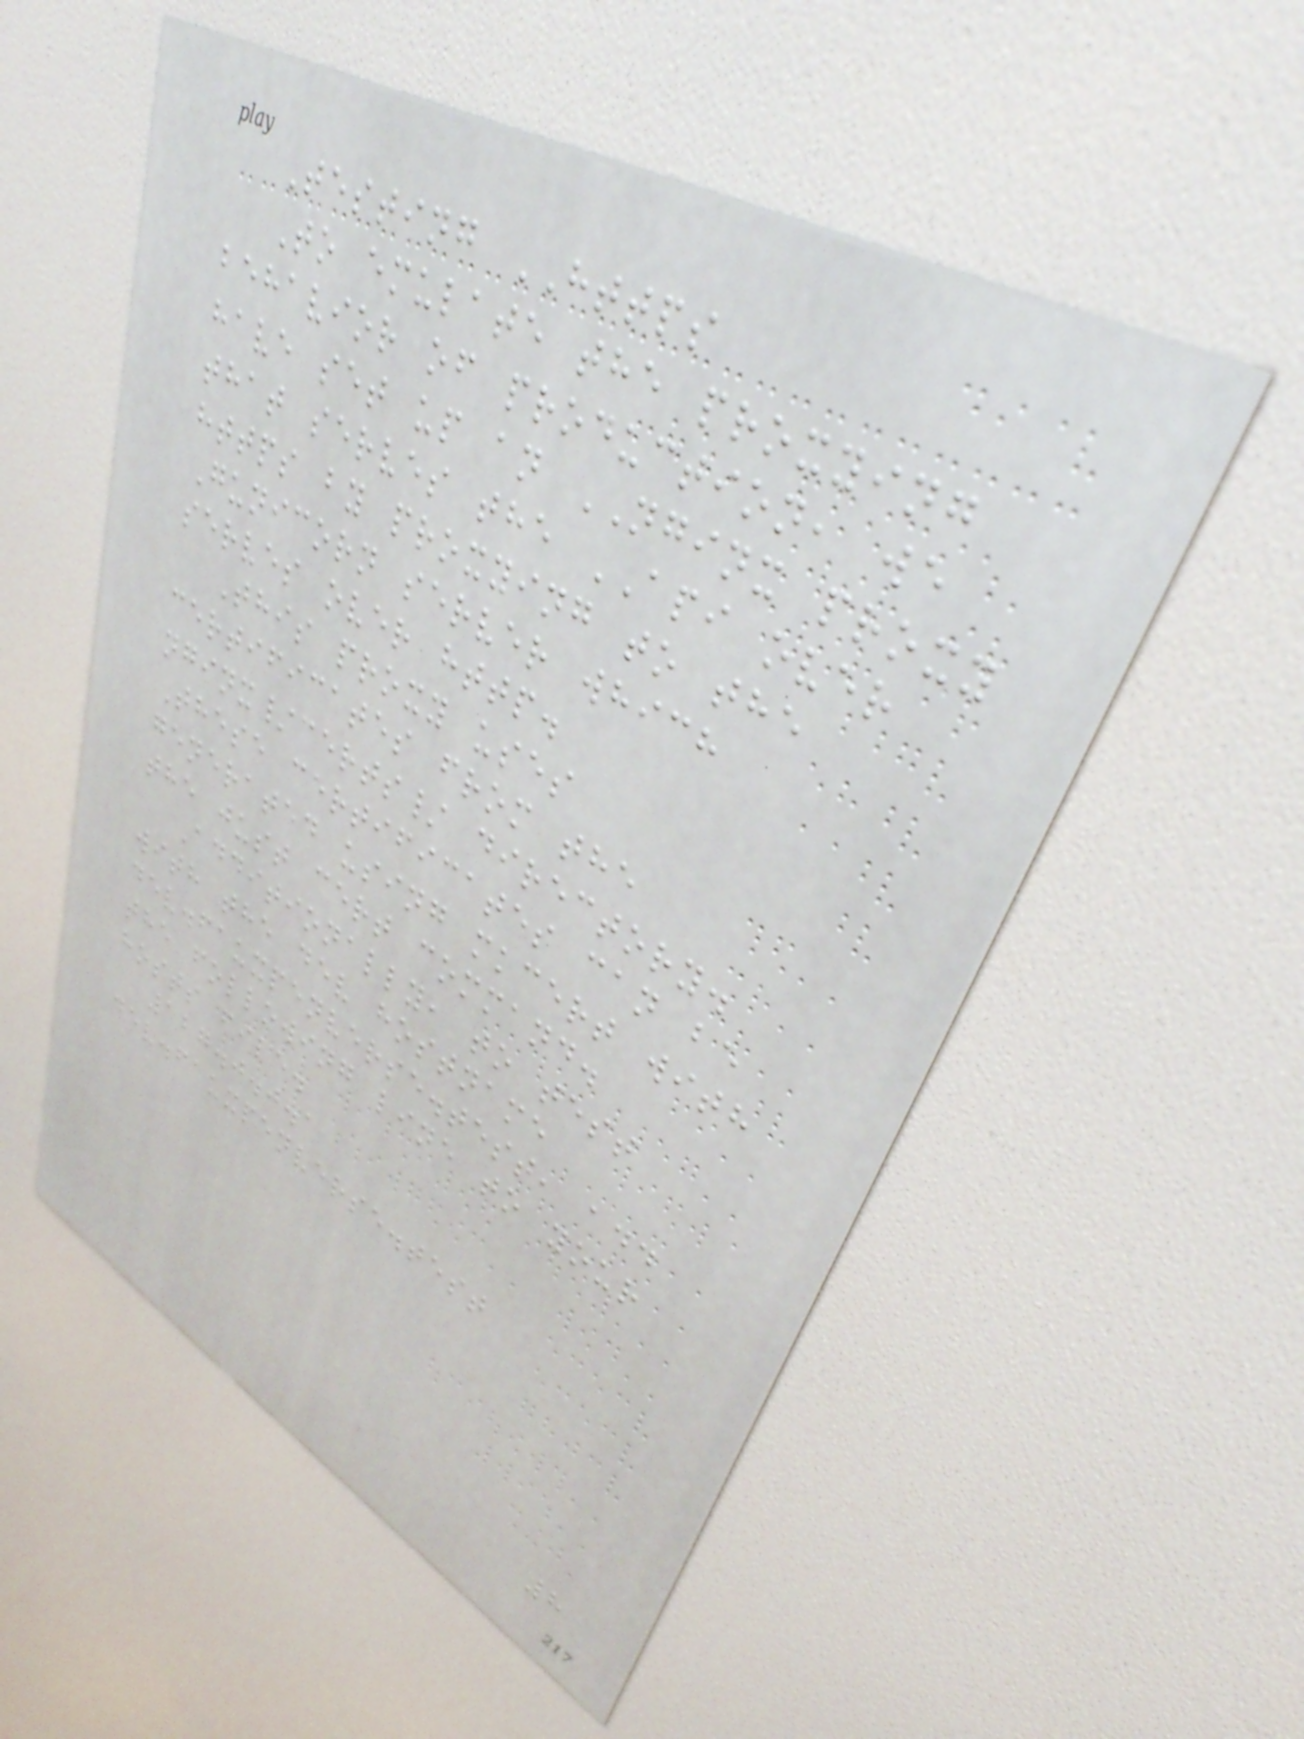Testing HTTPS
To emulate the proxying
behavior of production, we
have set up an NGINX proxy
that serves the API over
https by proxying to the
Gunicorn server which
serves over http.
This proxy uses
certificates from the
nginx/certs/ directory.
These certificates can be
generated using mkcert with
the just cert command.
Additionally, to test
with the dev hostname
dev.fauxpenverse.test, add
the following line to your
hosts file.
127.0.0.1
dev.fauxpenverse.test
8
